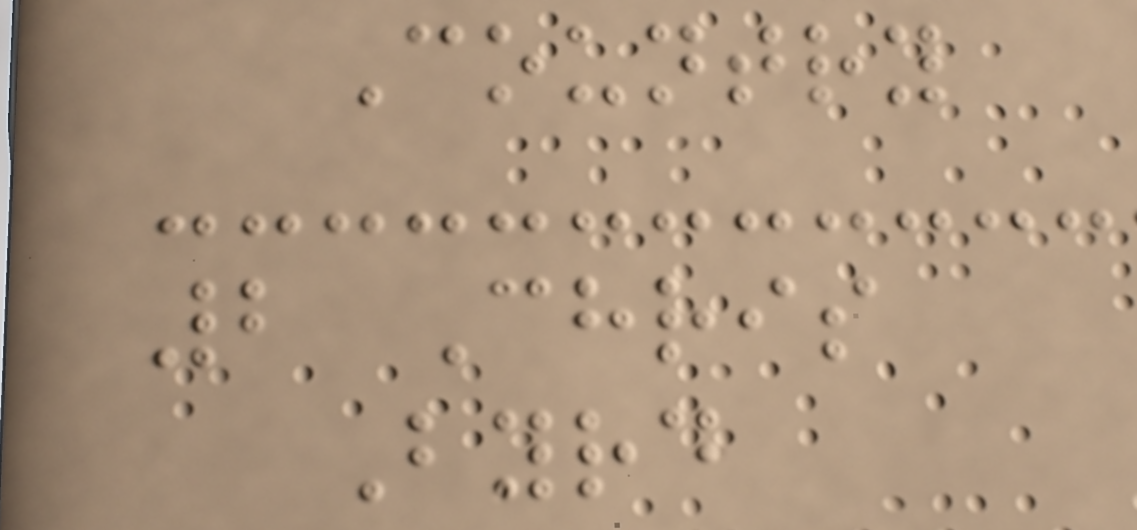Country
2 Chris
Byrd
